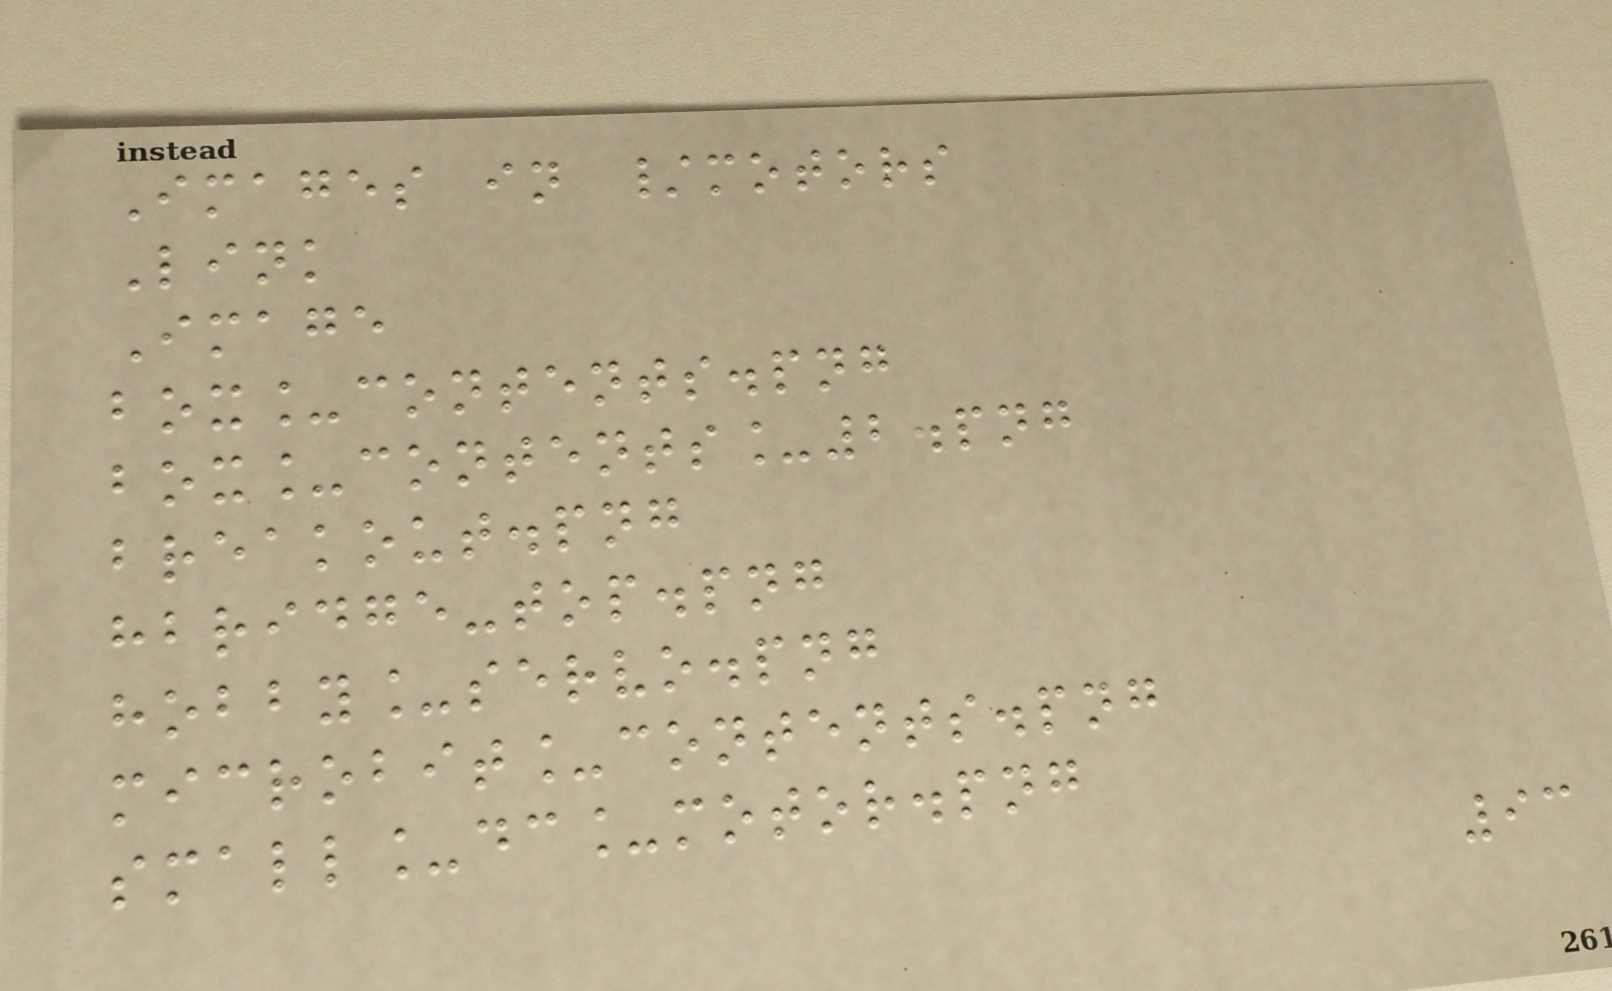Images in /motors
Link
Image
box_contents.png
box_contents_2.png
breakout.png
hbridge-top.png
hobby_servo.png
microbit_contents.png
small_dc_motor.png
93
